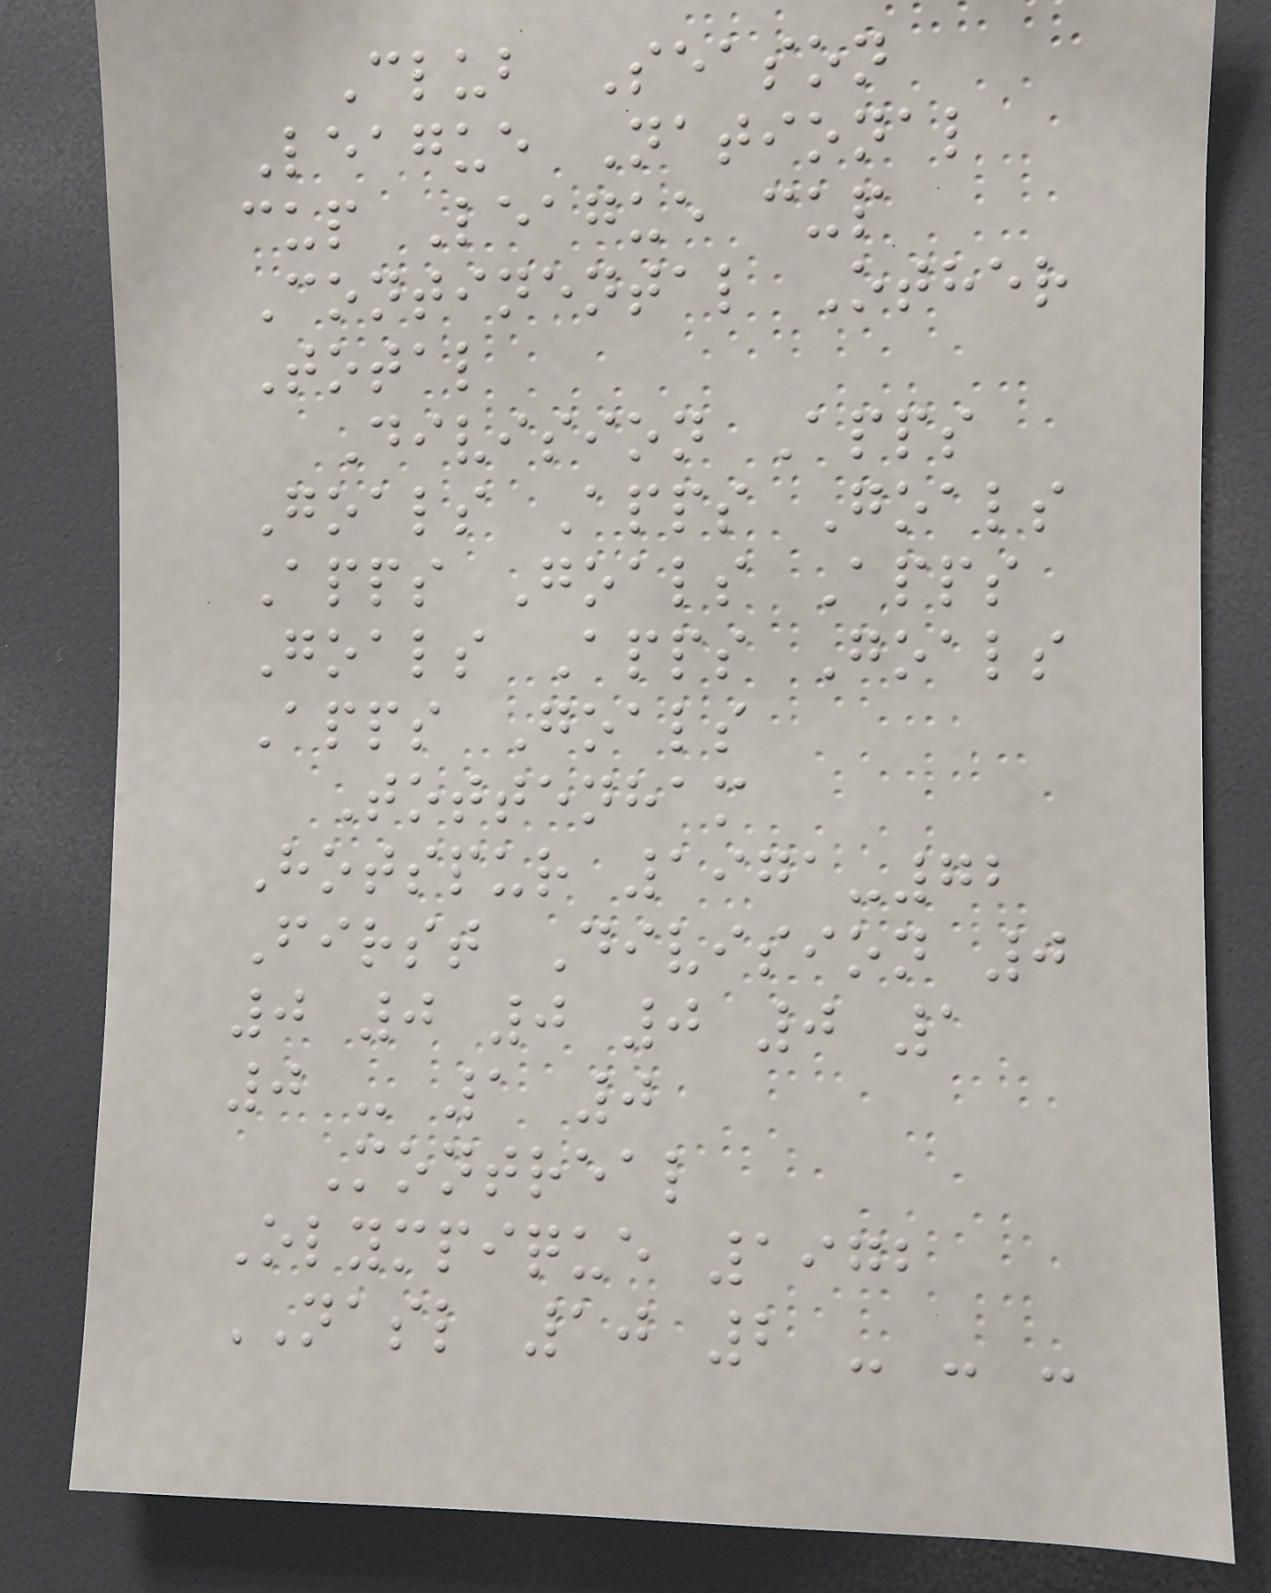Club Season
League National
cup League cup
Continental Other
Total
Division Apps
Goals Apps Goals
Apps Goals Apps
Goals Apps Goals
Apps Goals
Tottenham
Hotspur 1971-72
First Division 0
0 0 0 0 0 1
0 - 1 0
Montreal
Olympique 1972
NASL 10 2 - - -
